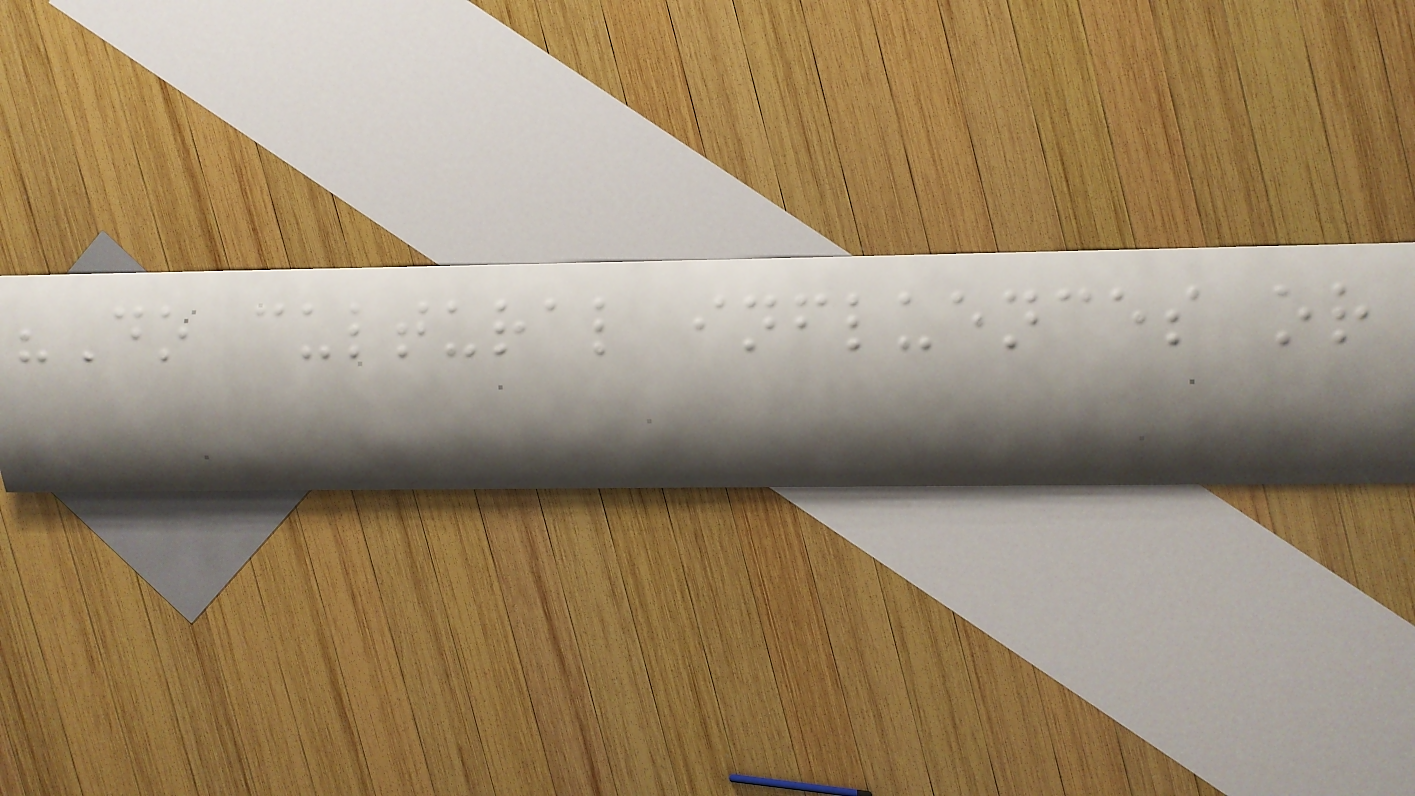"Do cultural influences or
